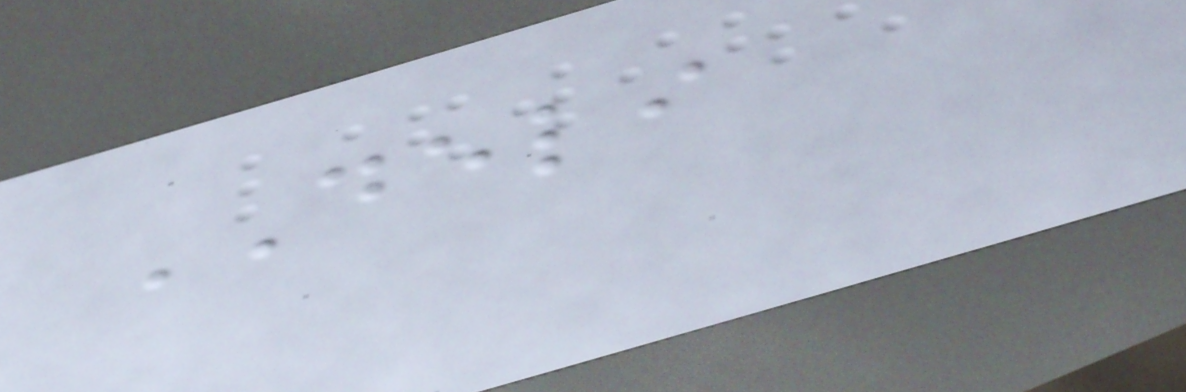DELI
